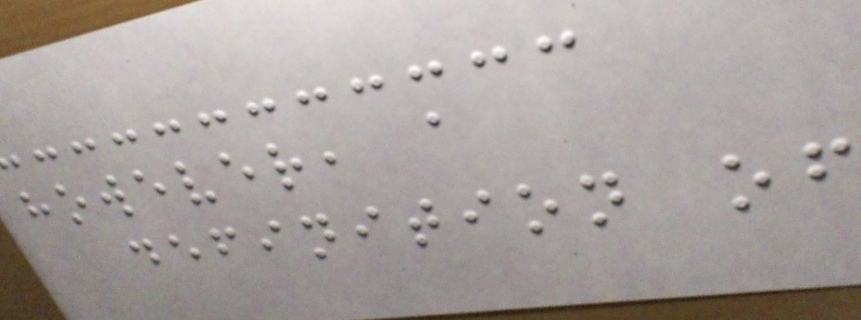however, a
definition of
